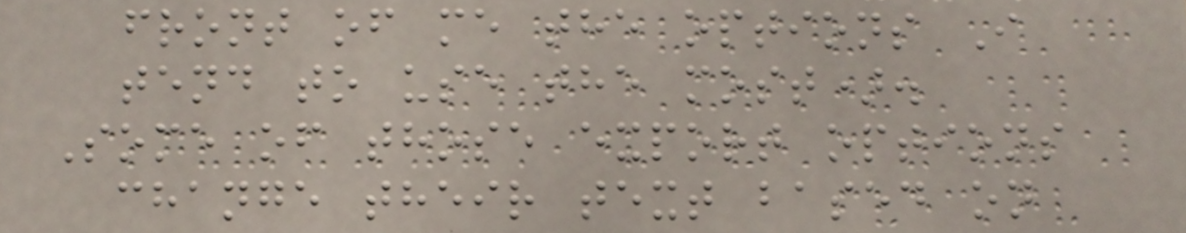front of me the options I
tend to use the most).
Some of those export options
change their text based on
